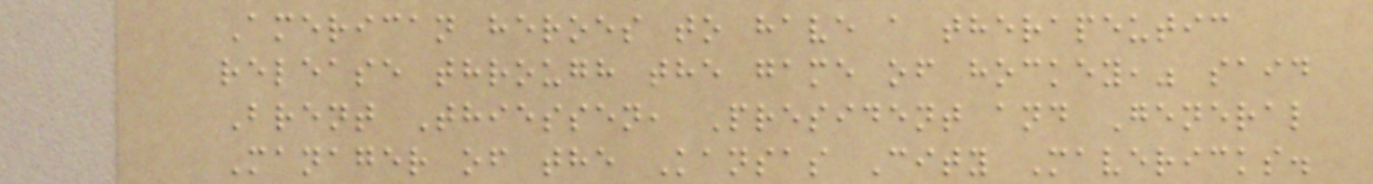American heroes to have a therapeutic
release through the game of hockey," said
Brent Thiessen, President and General
Manager of the Kansas City Mavericks.
